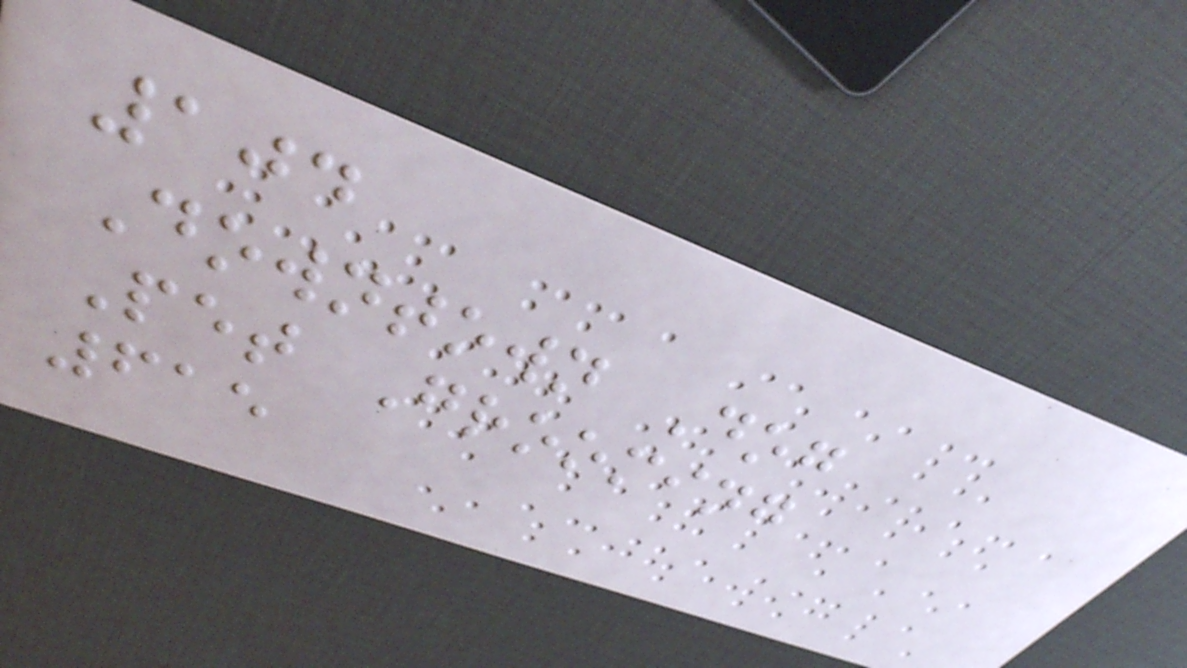104
Downtown Dog
Pet Grooming
615
